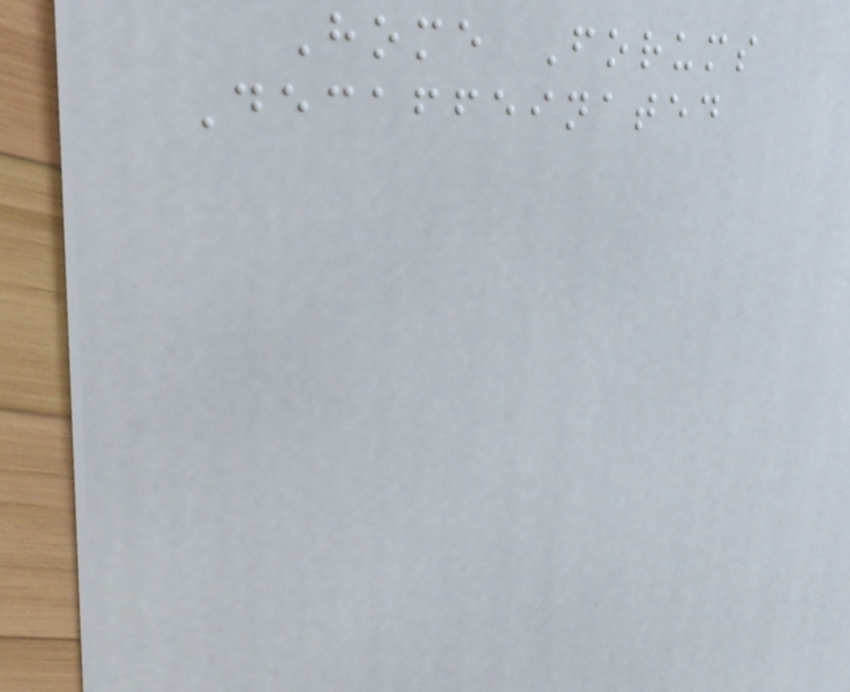Home Forums
Decaffeinated
